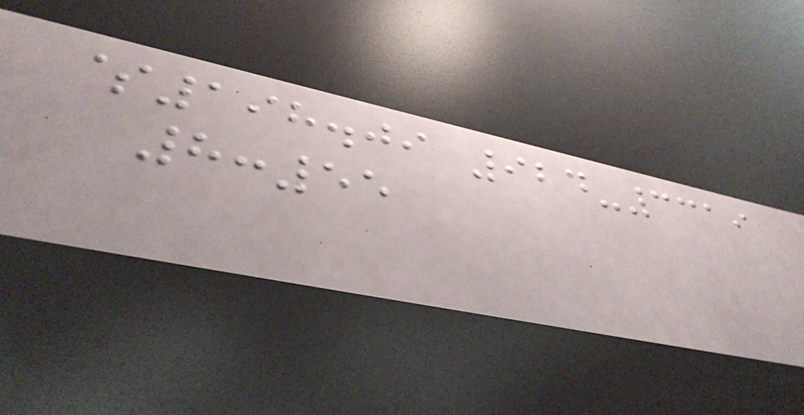$198.09 924-3319
8:55
